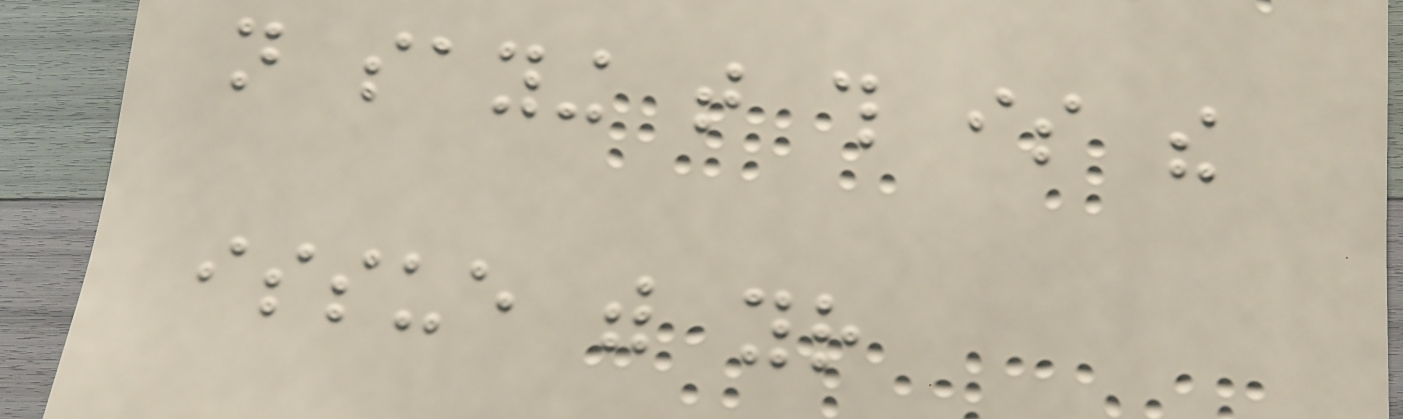not saying that this is the
issue with your
